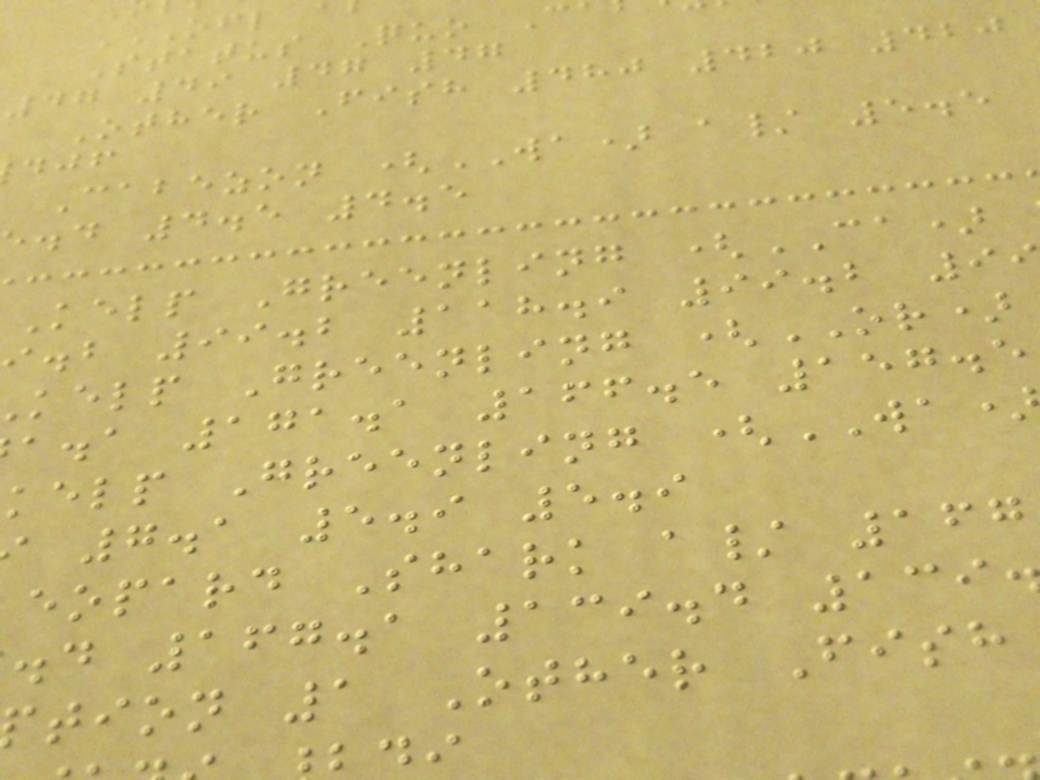Status Quo C
47 49 47 47
Other Fish 480 420 420
Cabezon (WA) a/ 5.5
.d 4.5 4.5
Kelp Greenling (CA)
i.b 99.2 118.9 99.2 9
kelp Greenling (OR)
a.a 171.1 166.5 157.5
kelp Greenling (WA
7.1 5.9 5.9
eopard Shark a/ 167
.d 167.1 139.4 139
tion 1 Other Fish
